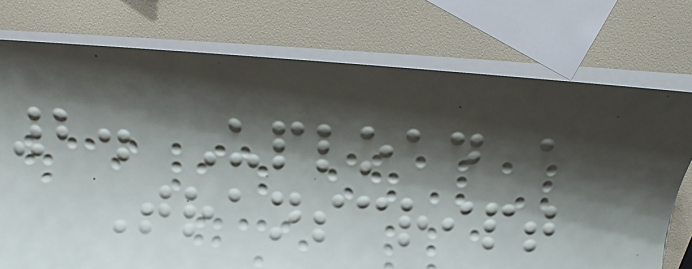2. Upload a
Transcript
